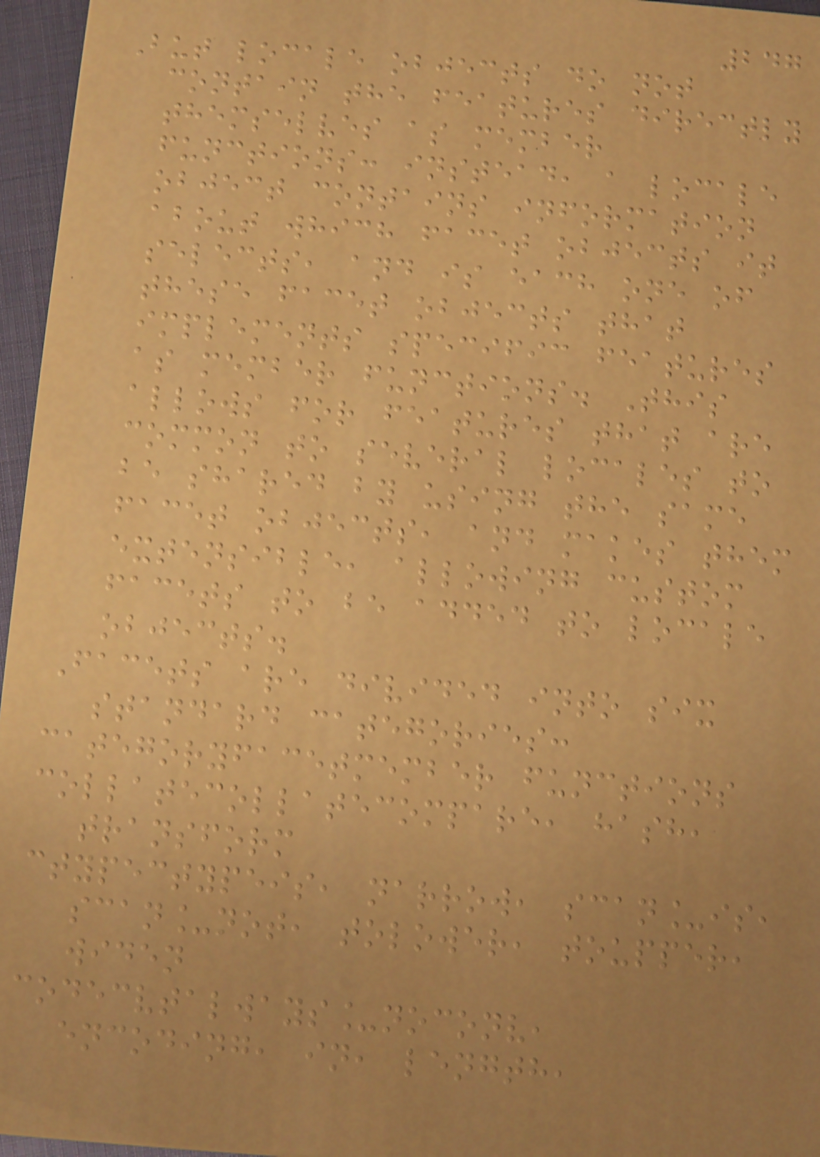247
But locale objects do not
contain the features directly
themselves as member
functions: instead, a locale
object contains information
about which facet objects it
selects, and is each one of
these facet objects that
implements specific features
as member functions. This
allows for features that are
common to several locales to
be shared by using the same
facet objects, and makes them
extensible, allowing custom
facets to be added to locale
objects.
Facets are divided into six
standard categories:
categoryfacetmember functions
collatecollatecompare, hash,
transform
ctypectypeis, narrow, scan_is,
scan_not, tolower, toupper,
widen
codecvtalways_noconv,
encoding, in, length,
